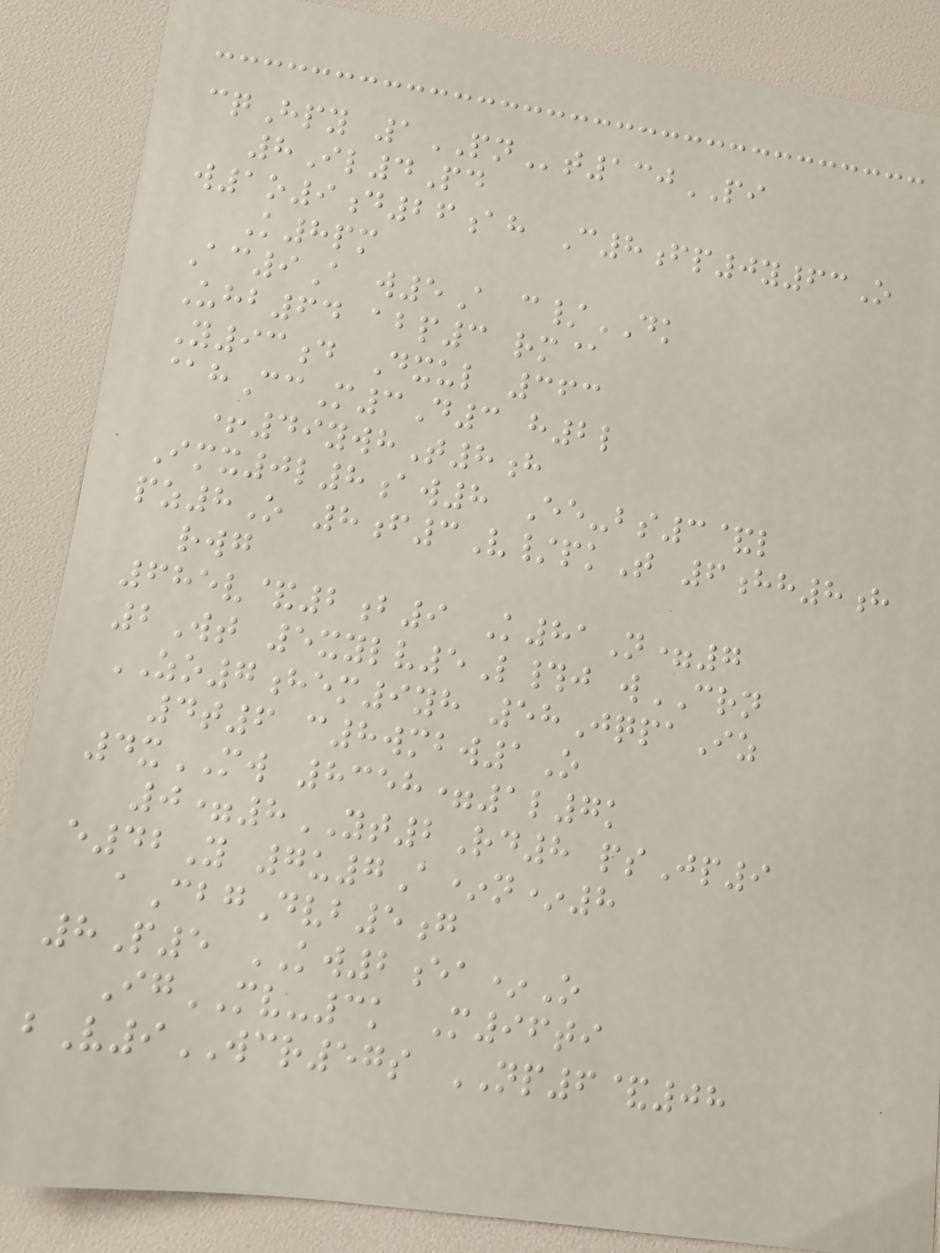cqHpy 1PNt130PI
8Il4Pd
w1o9d26ah C8fp0y63O
K8pm
Ac9A w5A c/DK
Uhb64 abp3 rm@
Y93d Dxul 363
@hCcM3D3 h2l
+49ywhT8h
Imx0l8aw8 Ee-bs3&l
pz8O 8f3V/pkT 6hh8h
rwg
685v&2b9 K81N=7
2Wt 5xylv5L#j wCRN
ZO7hem9yh 58JqpaIz
4t6 c8wmbw1O
4xMW 8358=1l7k
0=8YT2Rd8 psJp9
e42Y 7u7A*n*8
aCbgDvb5g
8P5 KW2ea*O
IgMV-3k M96ti
bV9WCR57s NP6&08
